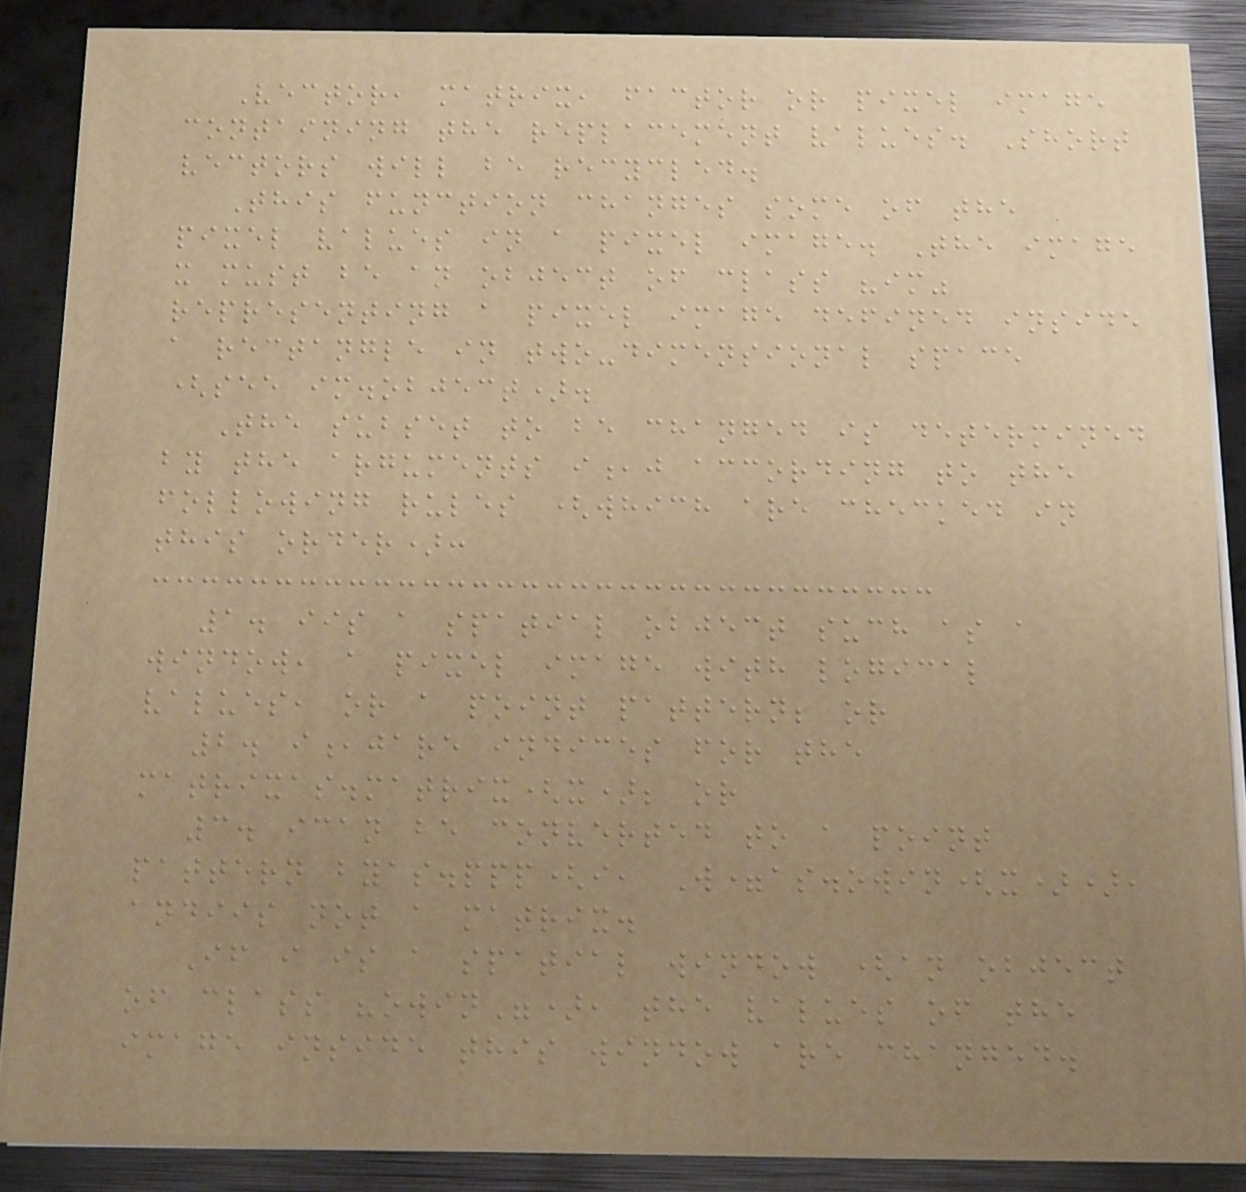Vector, matrix, factor or pixel image
containing the replacement values. Short
vectors will be recycled.
This function changes some of the
pixel values in a pixel image. The image
x must be an object of class "im"
representing a pixel image defined inside
a rectangle in two-dimensional space
(see im.object).
The subset to be changed is determined
by the arguments i,j according to the
following rules (which are checked in
this order):
1. iis a spatial object such as a
window, a pixel image with logical
values, or a point pattern; or
2. i,jare indices for the
matrixas.matrix(x); or
3. ican be converted to a point
pattern byas.ppp(i, W=as.owin(x)),
andiis not a matrix.
If i is a spatial window (an object
of class "owin"), the values of the
image inside this window are changed.
